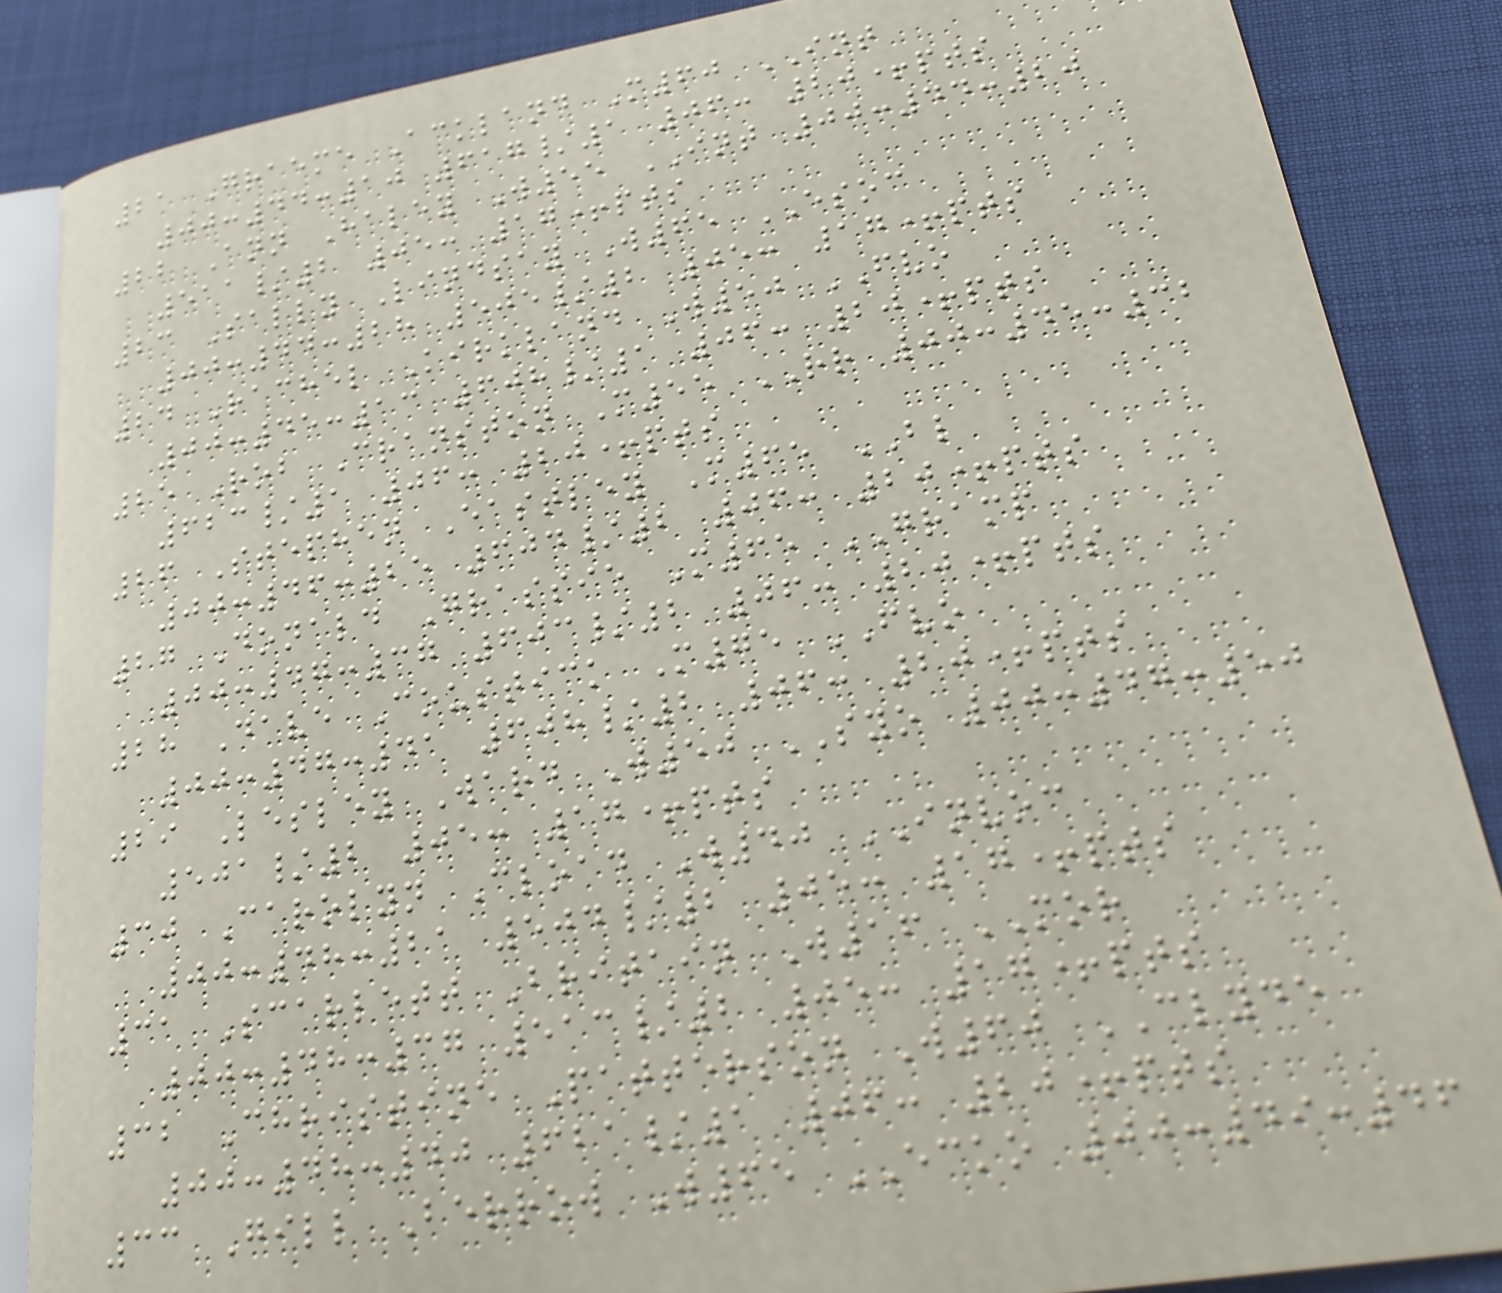21 Graeme Ackland M60 INT
00:44:10 617/1 06: 20+pts
22 Ann Haley W55 INT 00:44:20
511/2 05: 17+pts
23 Sally Lindsay W65 ESOC
00:44:28 505/2 05: 17+pts
24 Rachel Kirkland W50 FVO
00:45:13 608/1 06: 20+pts
25 Rob Cranston M55 RR 00:45:32
623/1 06: 20+pts
26 Stephen Eastley M65 BL
00:46:25 604/2 06: 20+pts
27 Donald Grassie M65 GRAMP
00:47:37 603/2 06: 20+pts
28 Dave Coustick M75 FVO
00:47:41 608/2 06: 20+pts
29 Lesley Ward W50 SYO 00:47:50
501/2 05: 17+pts
30 Carolyn Cload W40 INVOC
00:48:21 504/2 05: 17+pts
31 Scarlett Britain W16 MOR
00:48:37 513/2 05: 17+pts
32 Christine Patterson W60 CLYDE
00:48:40 621/1 06: 20+pts
33 Gill Berrow W65 ECKO 00:49:46
